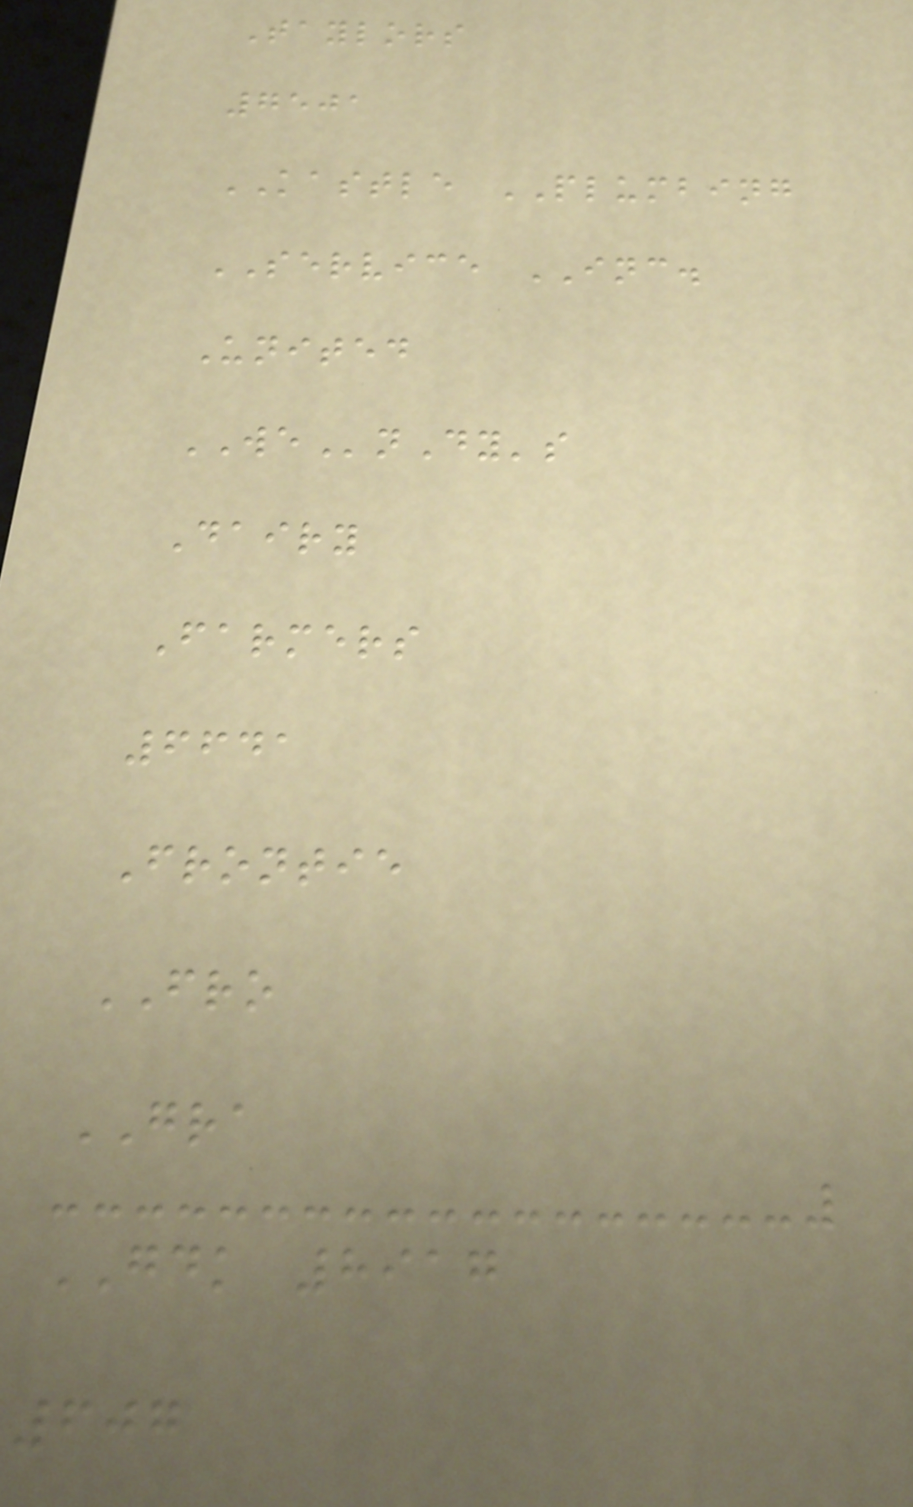Taylors
7501
KASTLE PLUMBING
SERVICE INC.
United
WEnDy's
Dairy
Farmers
6641
Frontie
FRO
GRA
GDK 8917
607
